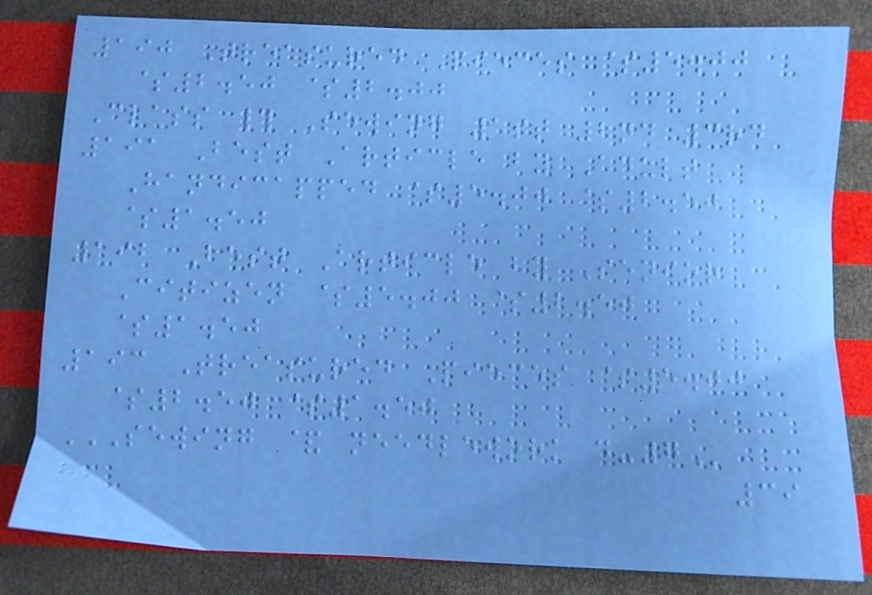190 Treasured Pieces $5.00
$2.50 $2.00
Class # Sewing 1st 2nd 3rd
191 Best Article by Adult
Handicapped $5.00 $2.50
$1.50
192 Best Article by Senior
Citizen $5.00 $2.50
$1.50
193 Treasured Pieces $5.00
$2.50 $1.50
SEWING & NEEDLEWORK D-7
39
